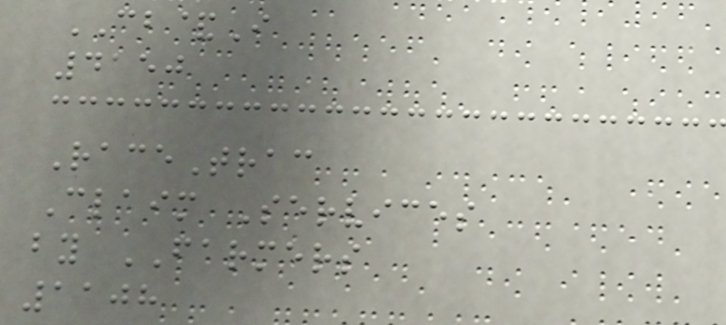CB&I
4150
RaceTrac
Claim Services
by FARMERS
1108
